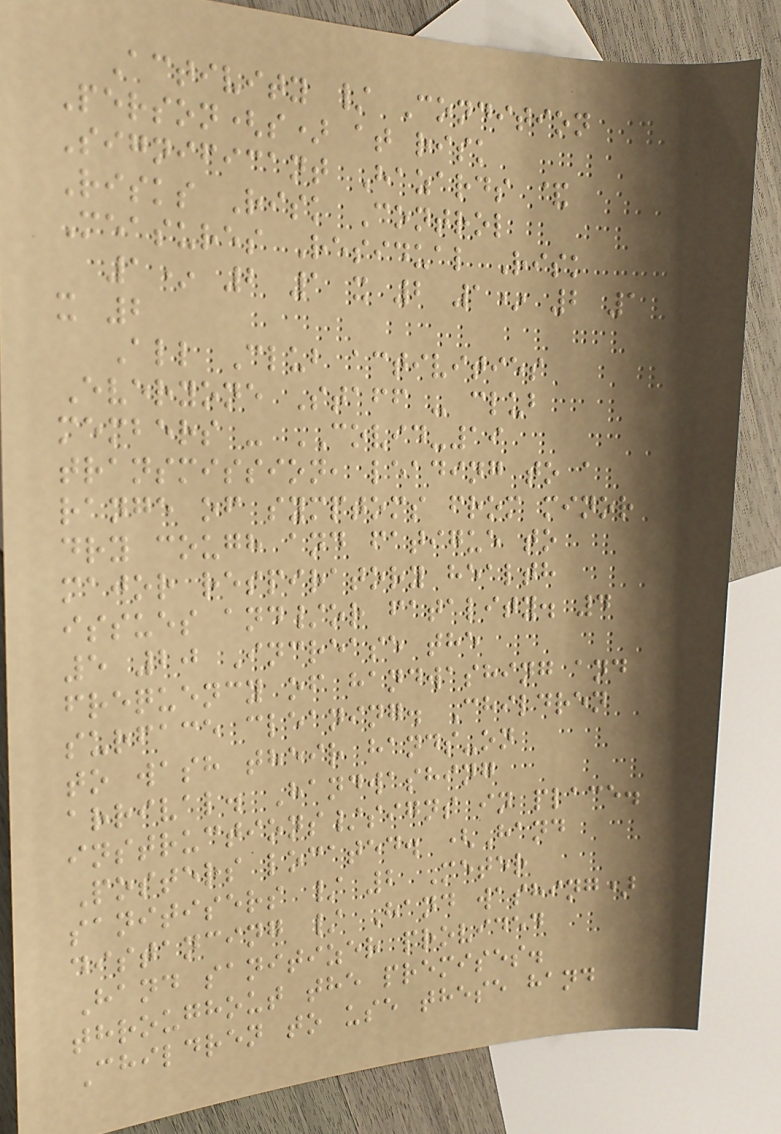Activity / Condition
Person(s) at risk
Significant Hazards &
Risks Risk Control
Measures Residual Risk
1* 2 1 x 2 1* 2 1
x 2
All Club activities
Everyone Staff - club
members - COVID-19
transmission, leading to a
range of symptoms from minor
dry cough and fatigue to
major respiratory health
issues and/or fatality. 4
5 20 Increase the
frequency of handwashing and
surface cleaning. Children
to wash their hands-on
arrival. Handwashing
instructions/signs in place.
Posters located. (Hand
sanitisers / 2 Meter
distancing / Hand washing)
Hand sanitizer provided
throughout the premises.
Children to use these hand
